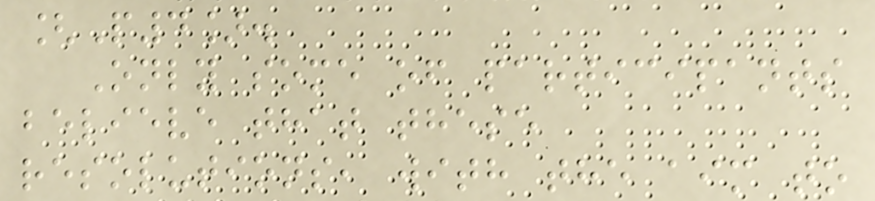[P4].
Only some of participants
believe that these
resolutions, with the aim to
